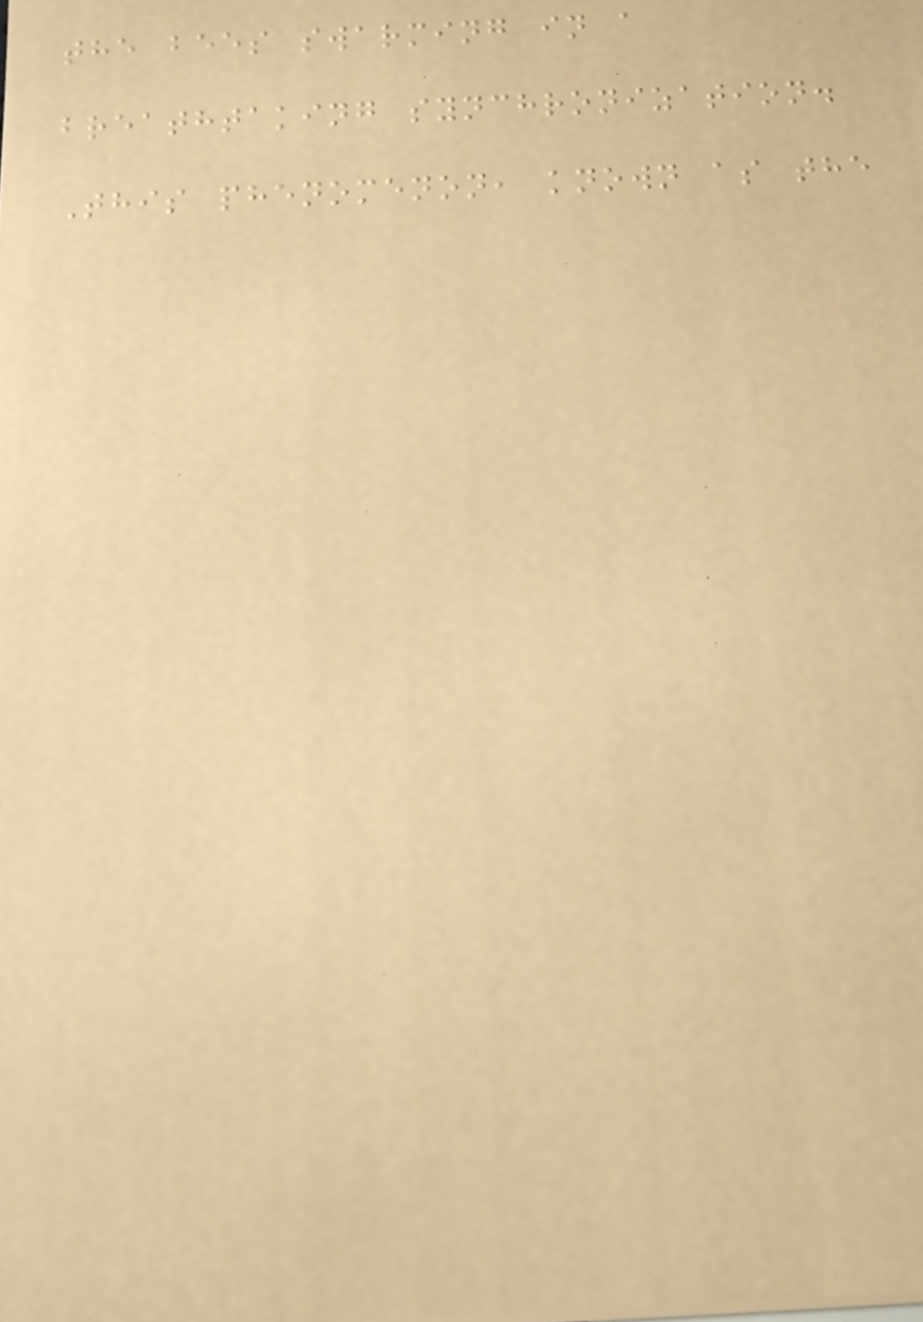the bees swarming in a
breathtaking synchronization.
This phenomenon, known as the
